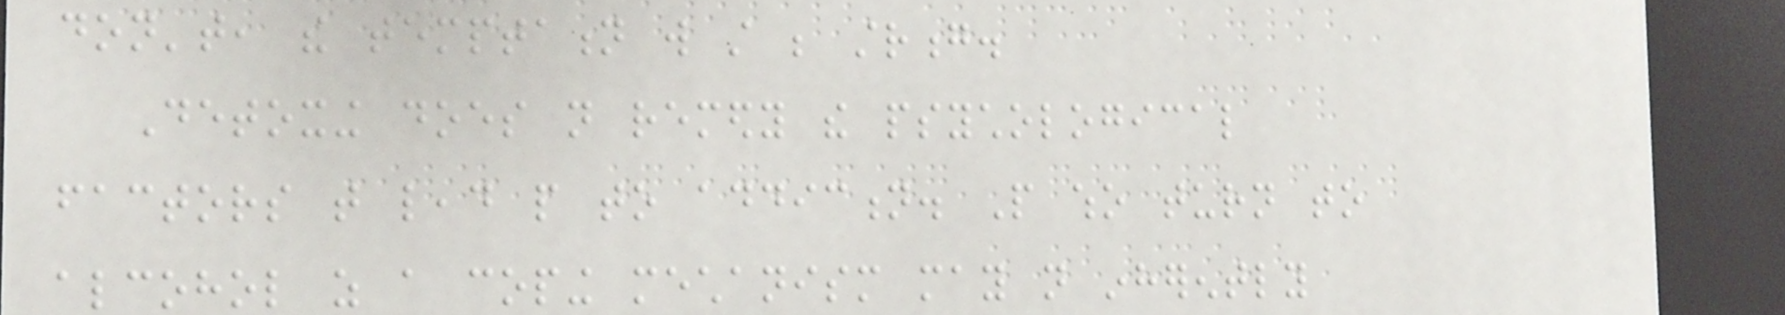don't, the temptation will still be strong.
Detoxing does not remedy the psychological
factors that lead people to addiction. People who turn to
alcohol as a coping mechanism may not inherently
